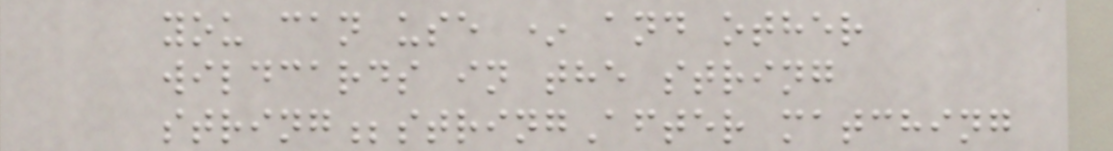you can use * and other
wildcards in the string
string;stringAfter matching
